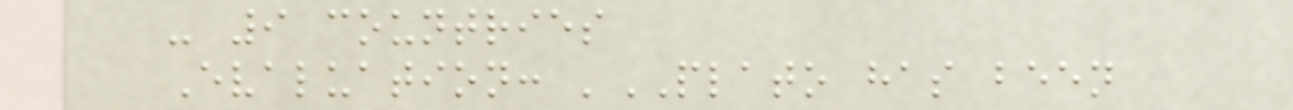- 9 countries
Evaluation: 'PLATO has been
